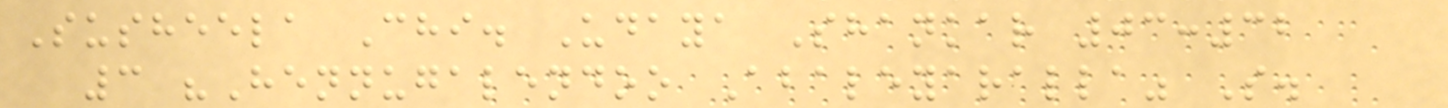Susheela Chi. Udaya Shankar 03:32
3 "Hennugalendoo Abaleyaralla" S.
